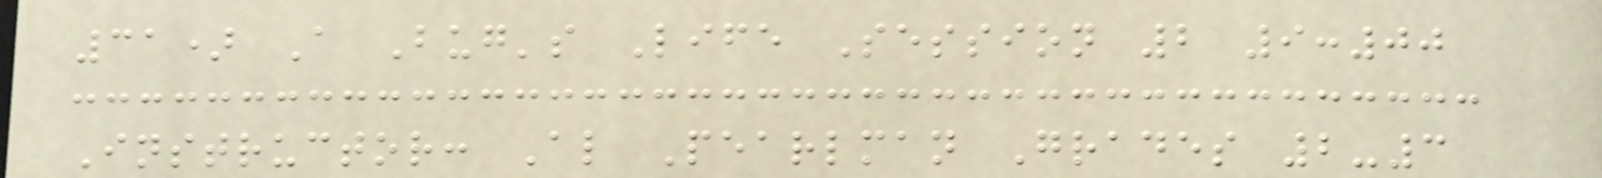31) A Bug's Life Session 2 9:00
Instructor: Al Pearlman Grades 2-3
